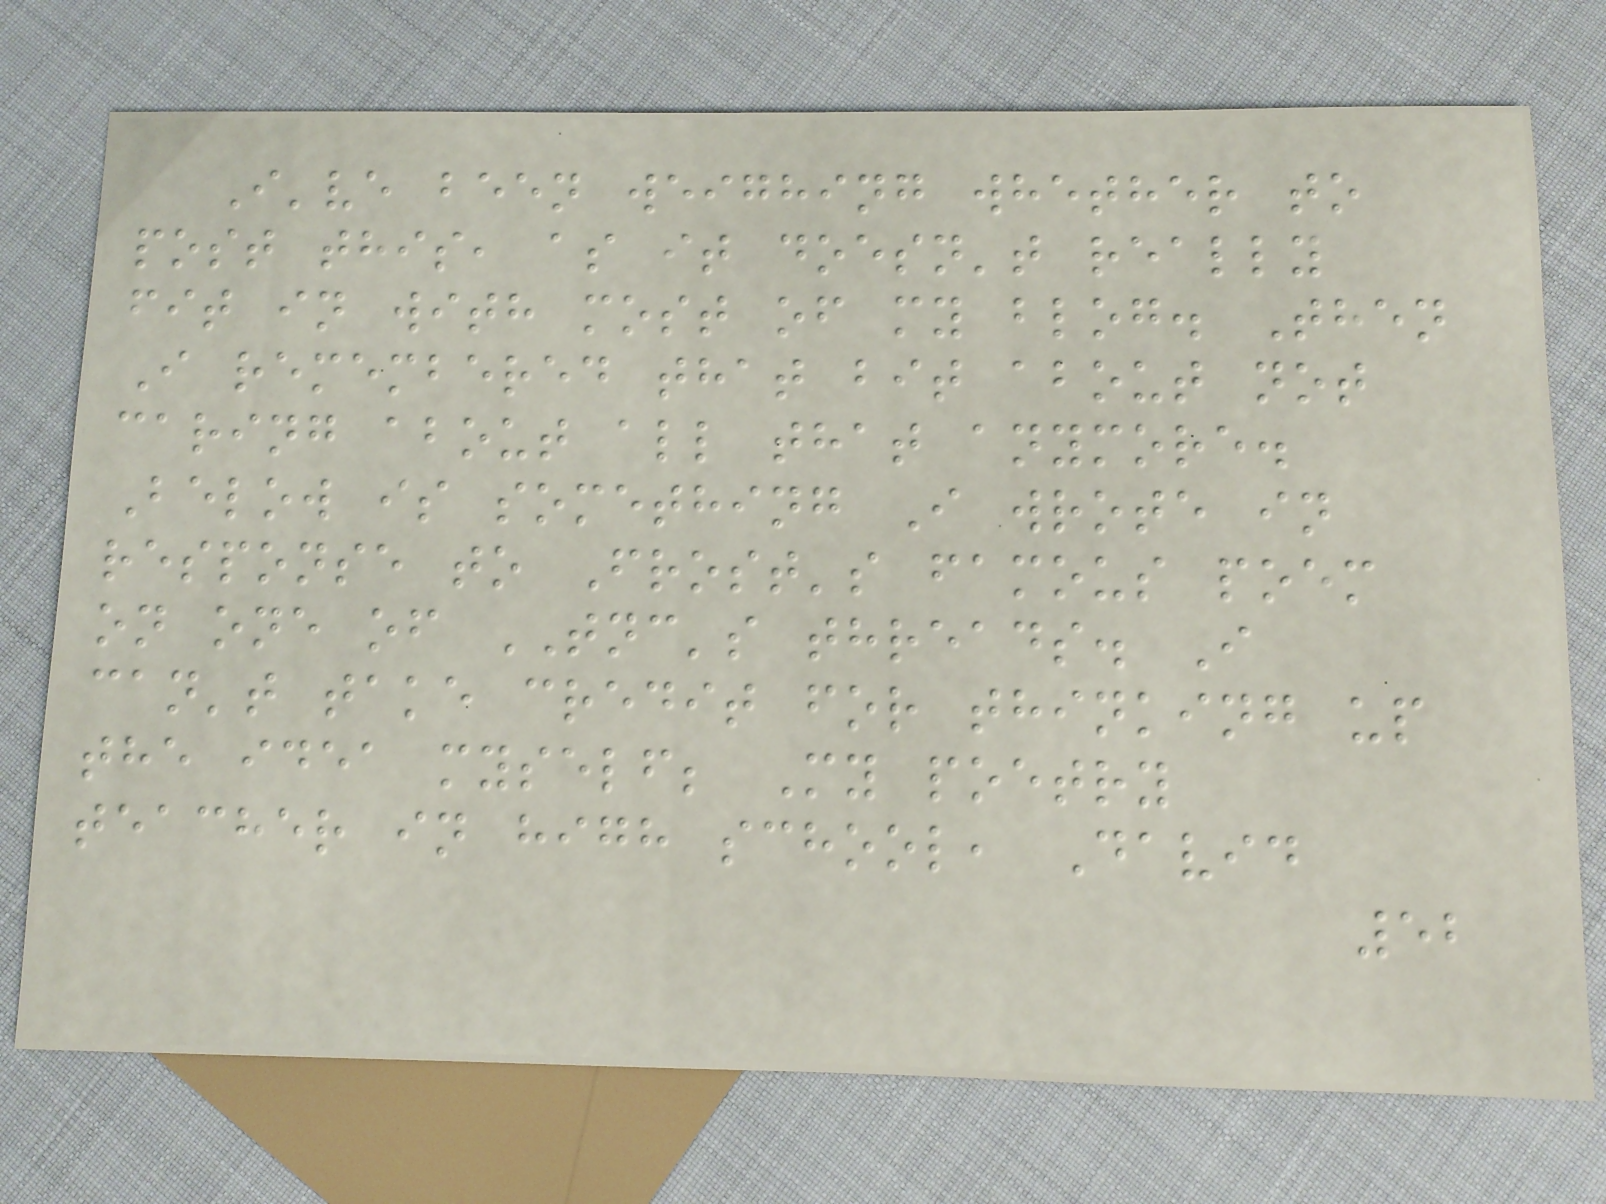I've been weighing whether to
post this, as it doesn't really
fit in with most of my blog. Then
I remembered that bit about not
caring about all that anymore.
Below is something I wrote in
response to Frost's famous poem
on one of TNC's threads. I
can't take credit for thinking up
the idea myself; My poetry
teacher in high school, David
52
